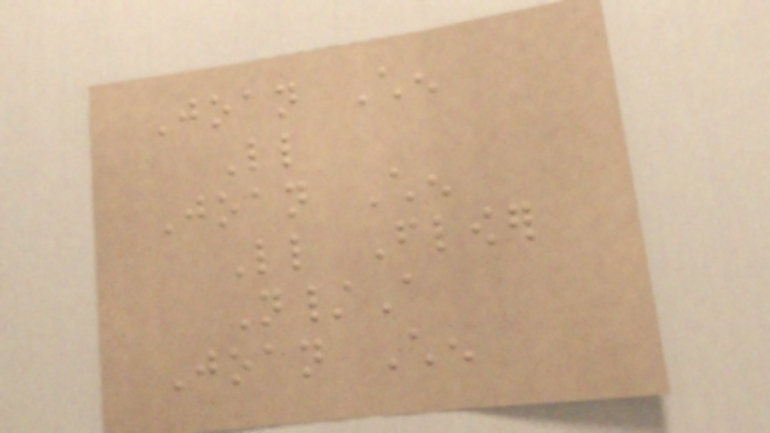Joan Chen
Little
Joan Chen
Little Flower
N/A
Joan Chen
